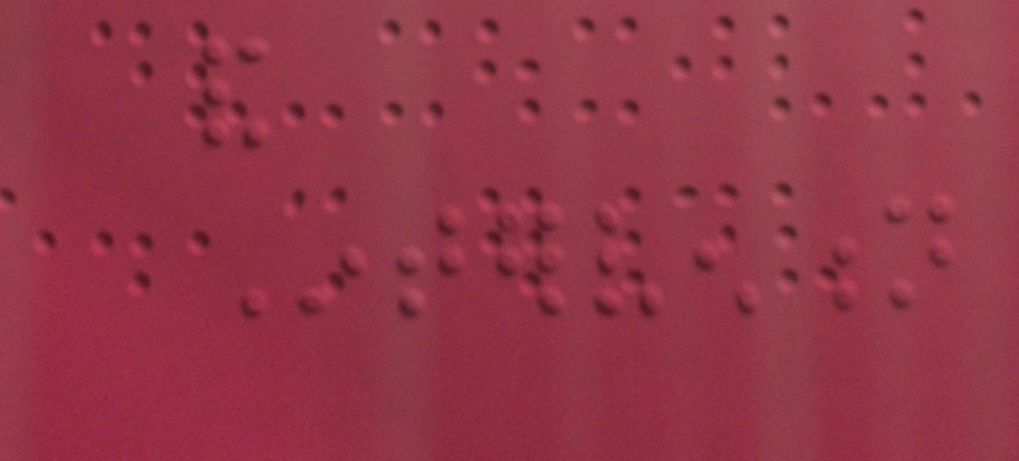and
Intervention
